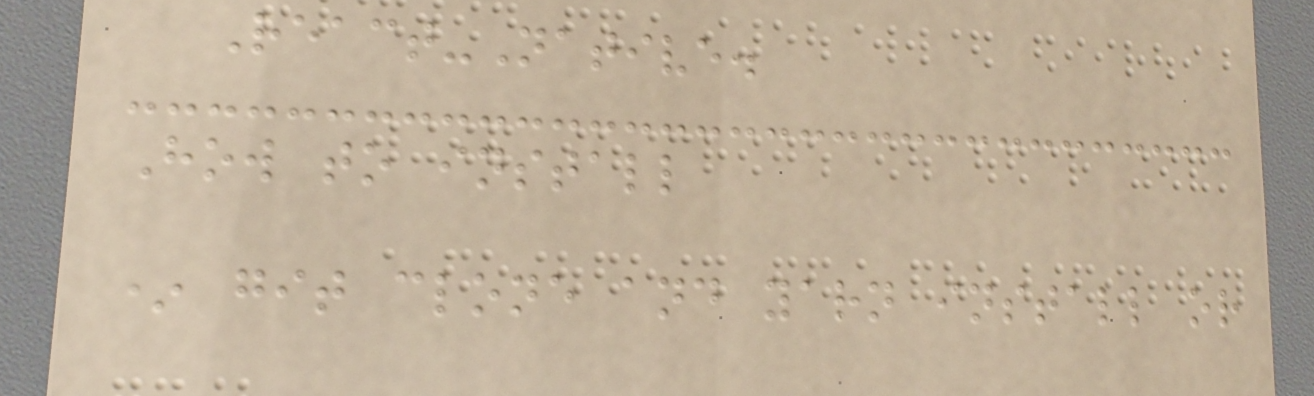React-Native.
How to install
* git clone and yarn install or
